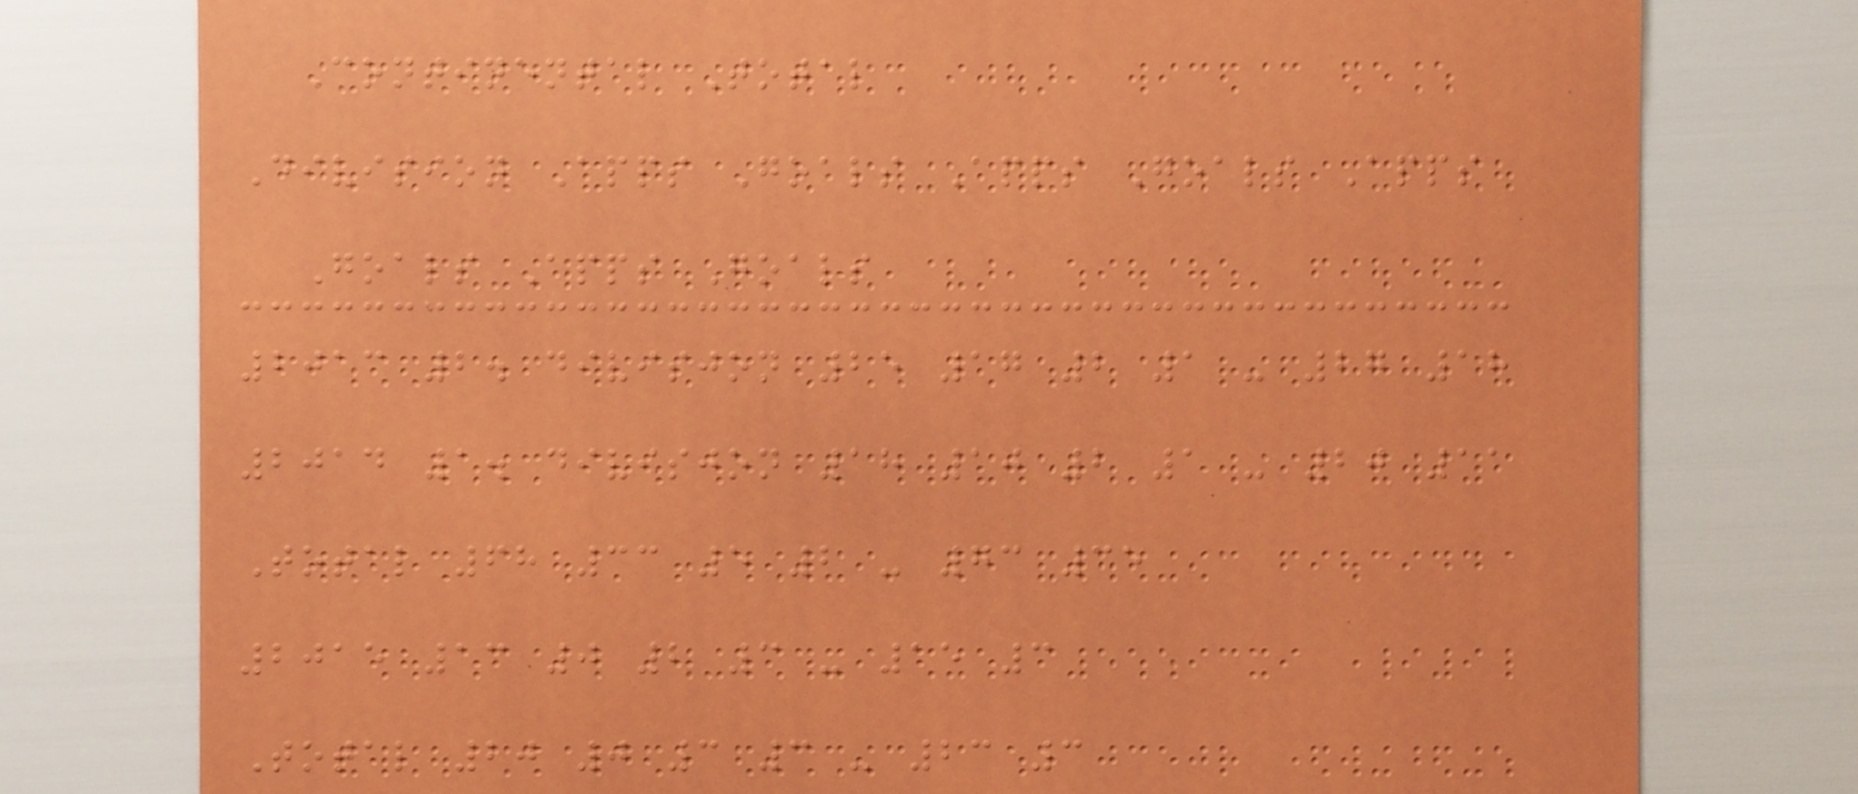Continental Total
Division Apps Goals Apps Goals Apps
Goals Apps Goals
2013 2. divisjon 25 17 2 1 - 27 18
2014 1. divisjon 18 10 2 1 - 20 11
Total 68 33 5 2 - 73 35
2015 13 0 2 3 - 15 3
Total 20 0 3 3 - 23 3
